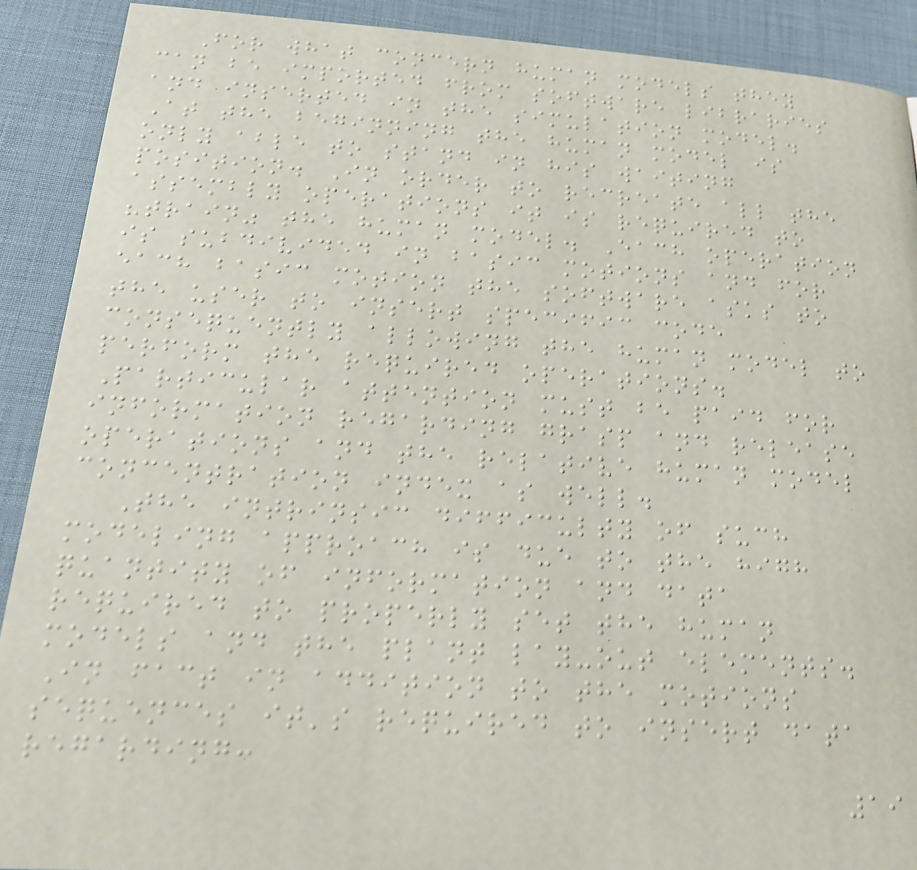For what concern human models they
can be imported from software libraries
and inserted in the simulation model.
At the beginning the human model is
only able to stand in his waiting
position. In order to recreate all the
assembly operations it is required to
"train" the human model. Each operation
is subdivided in basic motions and for
each basic motion the software asks to
the user to insert specific code
consequently allowing the human model to
perform the required operations.
Particular attention must be paid for
information regarding grasp and release
operations and the relative human model
concentration index as well.
The intrinsic difficulty of such
modeling approach is due to the high
quantity of information and data
required to properly set the human
models and the plant lay-out elements.
In fact in addition to the motions
sequences it's required to insert data
regarding:
19
